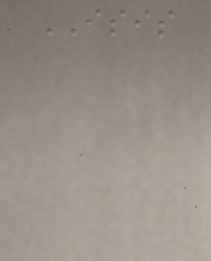ISIS
